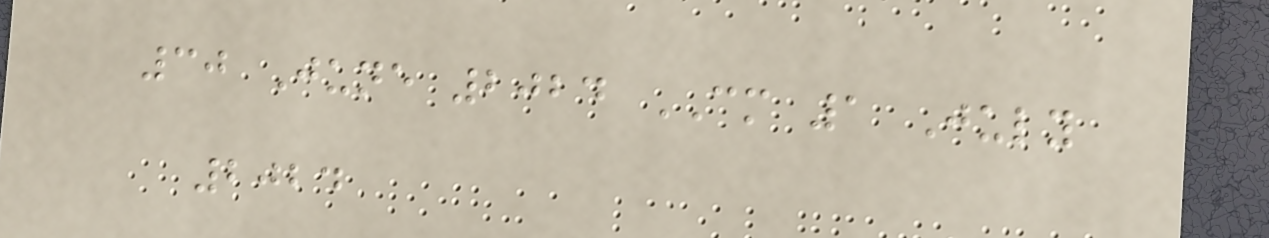30 June 2024 CM 1 July
2024
